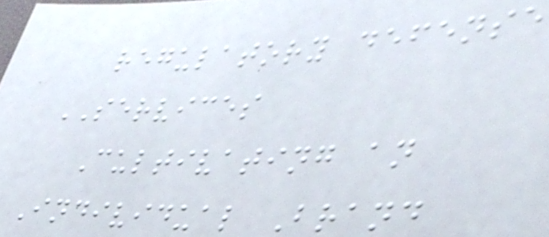regulatory defense
SERVICES
Cultivating an
Individual Brand
